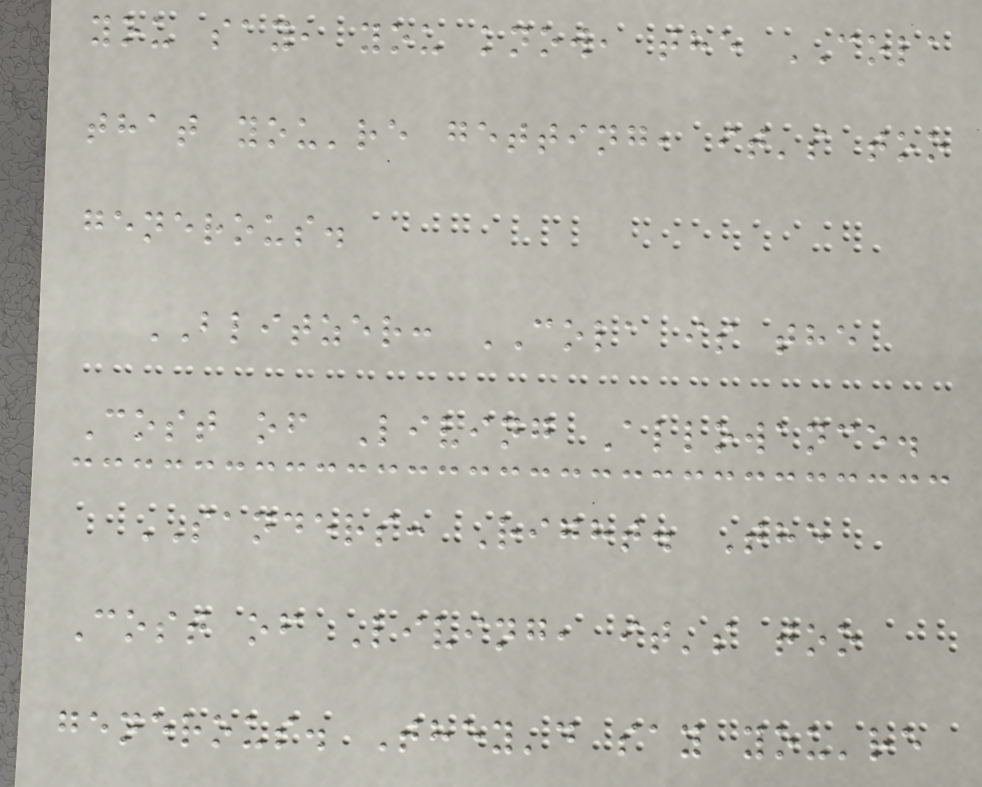you say, you know, the COLA
that you're getting, it's too
generous.
BLITZER: COLA is the
Cost of Living Allowance.
SANDERS: Right. The
Cost of Living, it's too
generous. They'd say you're
